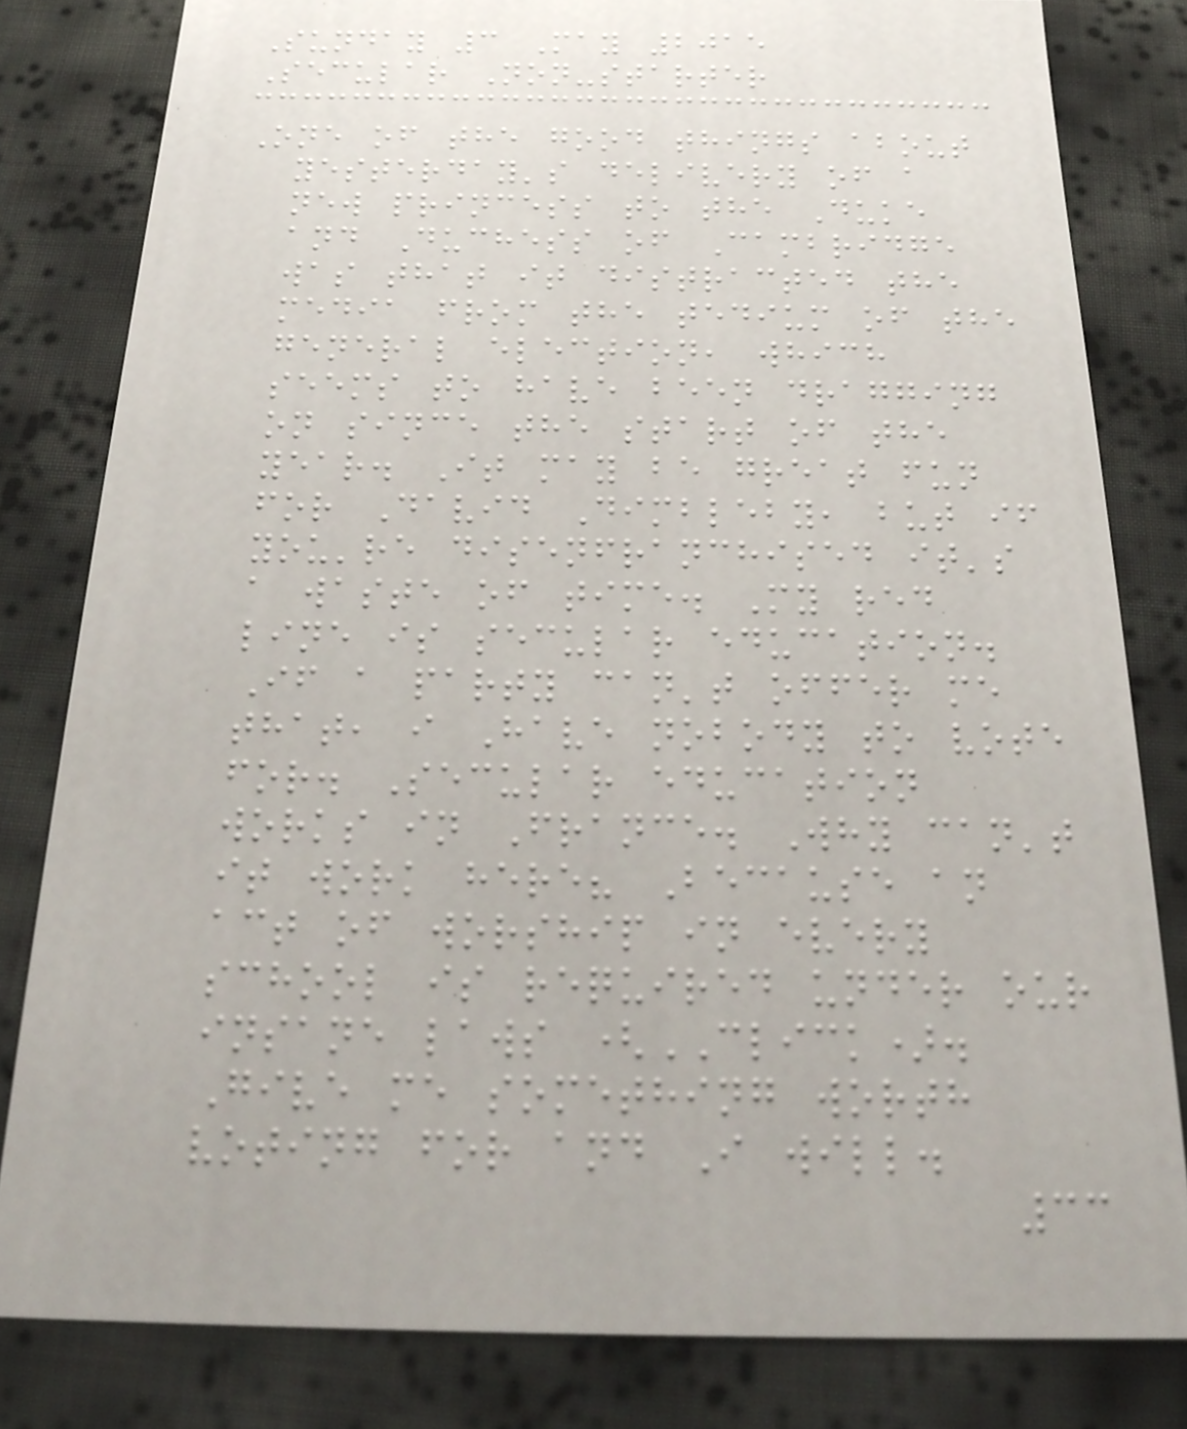Sunday 3 May 2015
Secular Non-starter
One of the good things about
yesterday's delivery of a
new princess to the Duke
and Duchess of Cambridge
was that it distracted the
media from the tedium of the
general election, which
seems to have been dragging
on since the start of the
year. It may be great fun
for David Dimbleby, but if
you're disenfranchised it's
a waste of time. My red
line is secular education.
If a party can't offer me
that, i Have nobody to vote
for. Secular education
works in France. Why can't
it work here? Because an
act of worship in every
school is required under our
insane laws (CLICK).
Give me something worth
voting for and I will.
33
